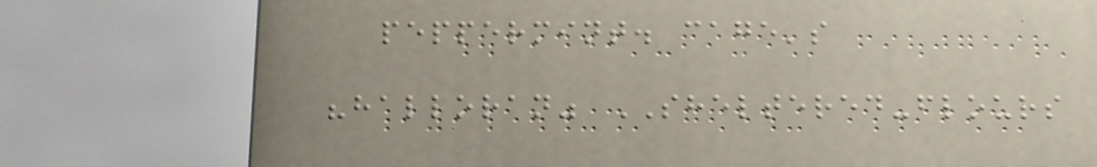peppermint. cage's
"halloran" SHELTERED-flours
